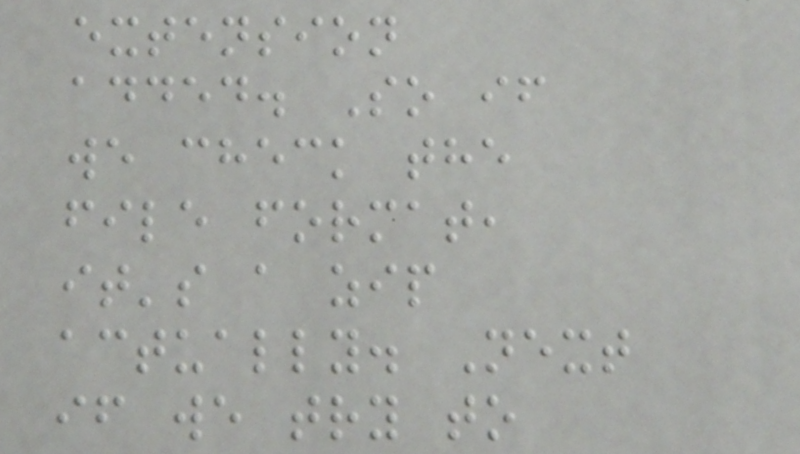extension
added. So if
we check the
file format,
it's a zip
actually. Next
if we try to
